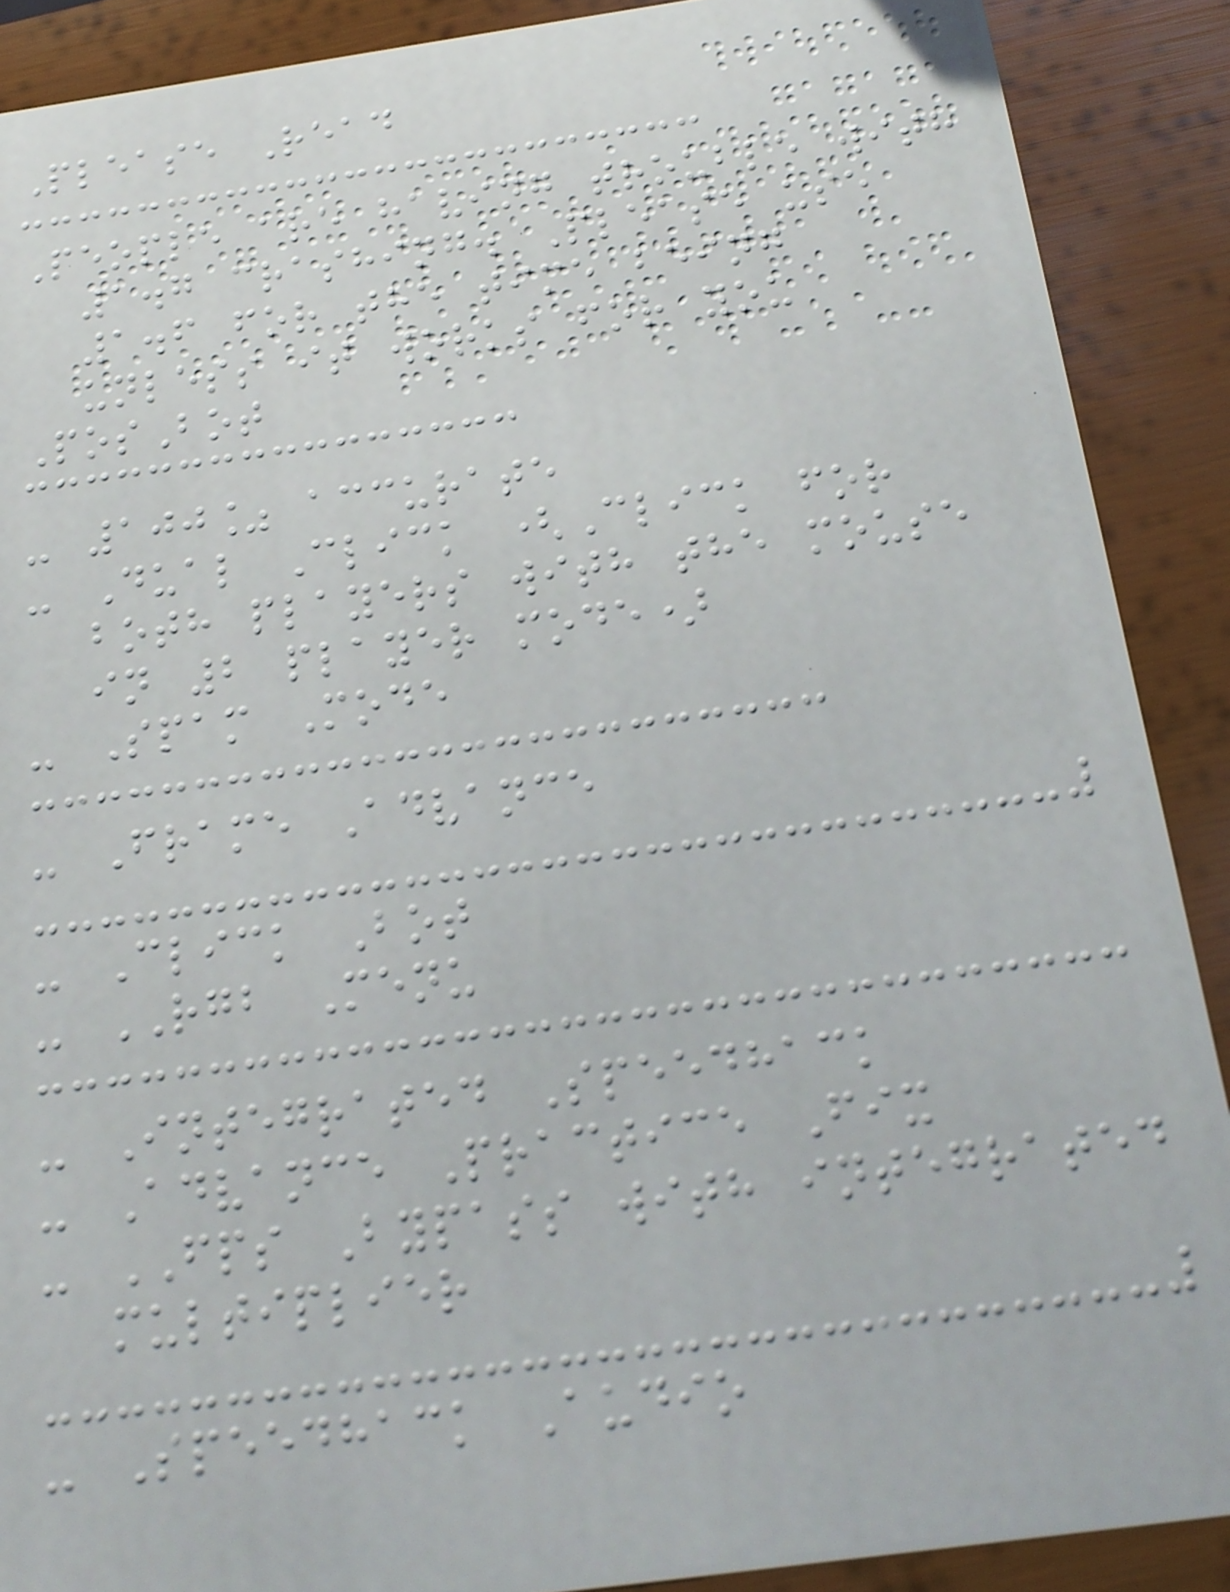Please Read
People are having trouble with
1.7 crashing. Please use
1.6 for the time being
unless it works for you
PosBot
- 100% accurate
- Dual Click (Click for
both players with the mouse
in 2 player mode)
- Spam Mode
- Frame Advance
- Click Bot
- RGB Menu
- Integrated Speedhack
- Advance Practice Fix
- FPS Bypass with integrated
multiplier
- Speedhack Audio
